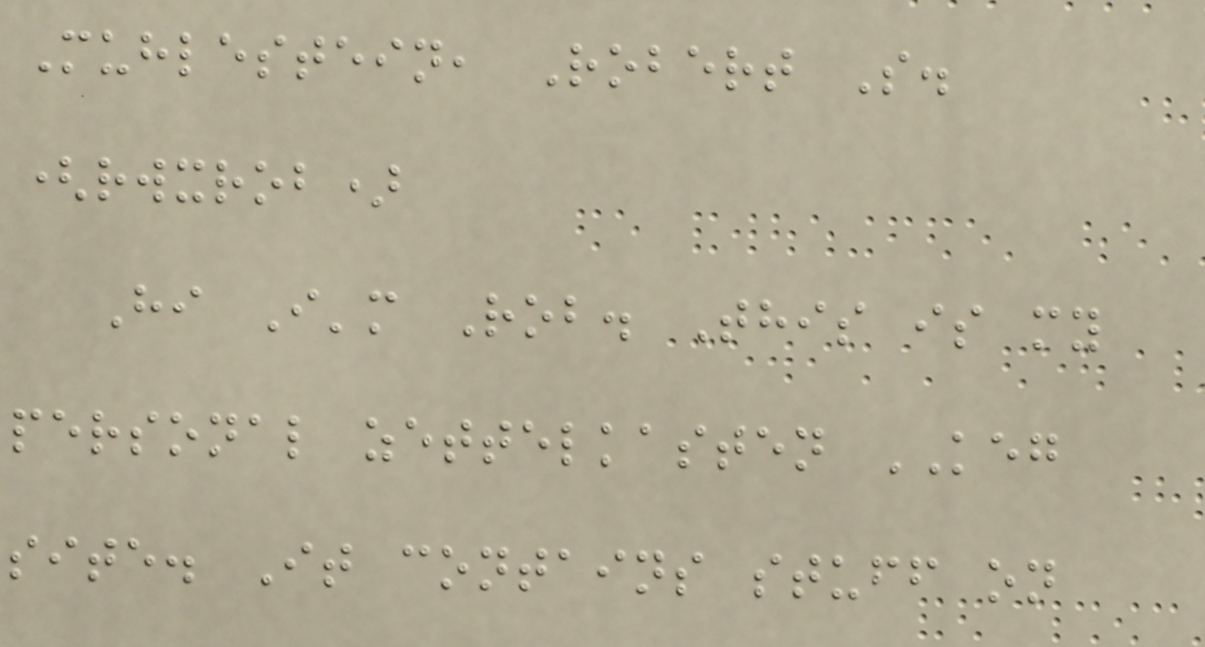Muhlestein, Robert S.
(rwxrob)
Hi I'm Rob. This is my
personal zettelkasten KEG
site. It contains stuff on
